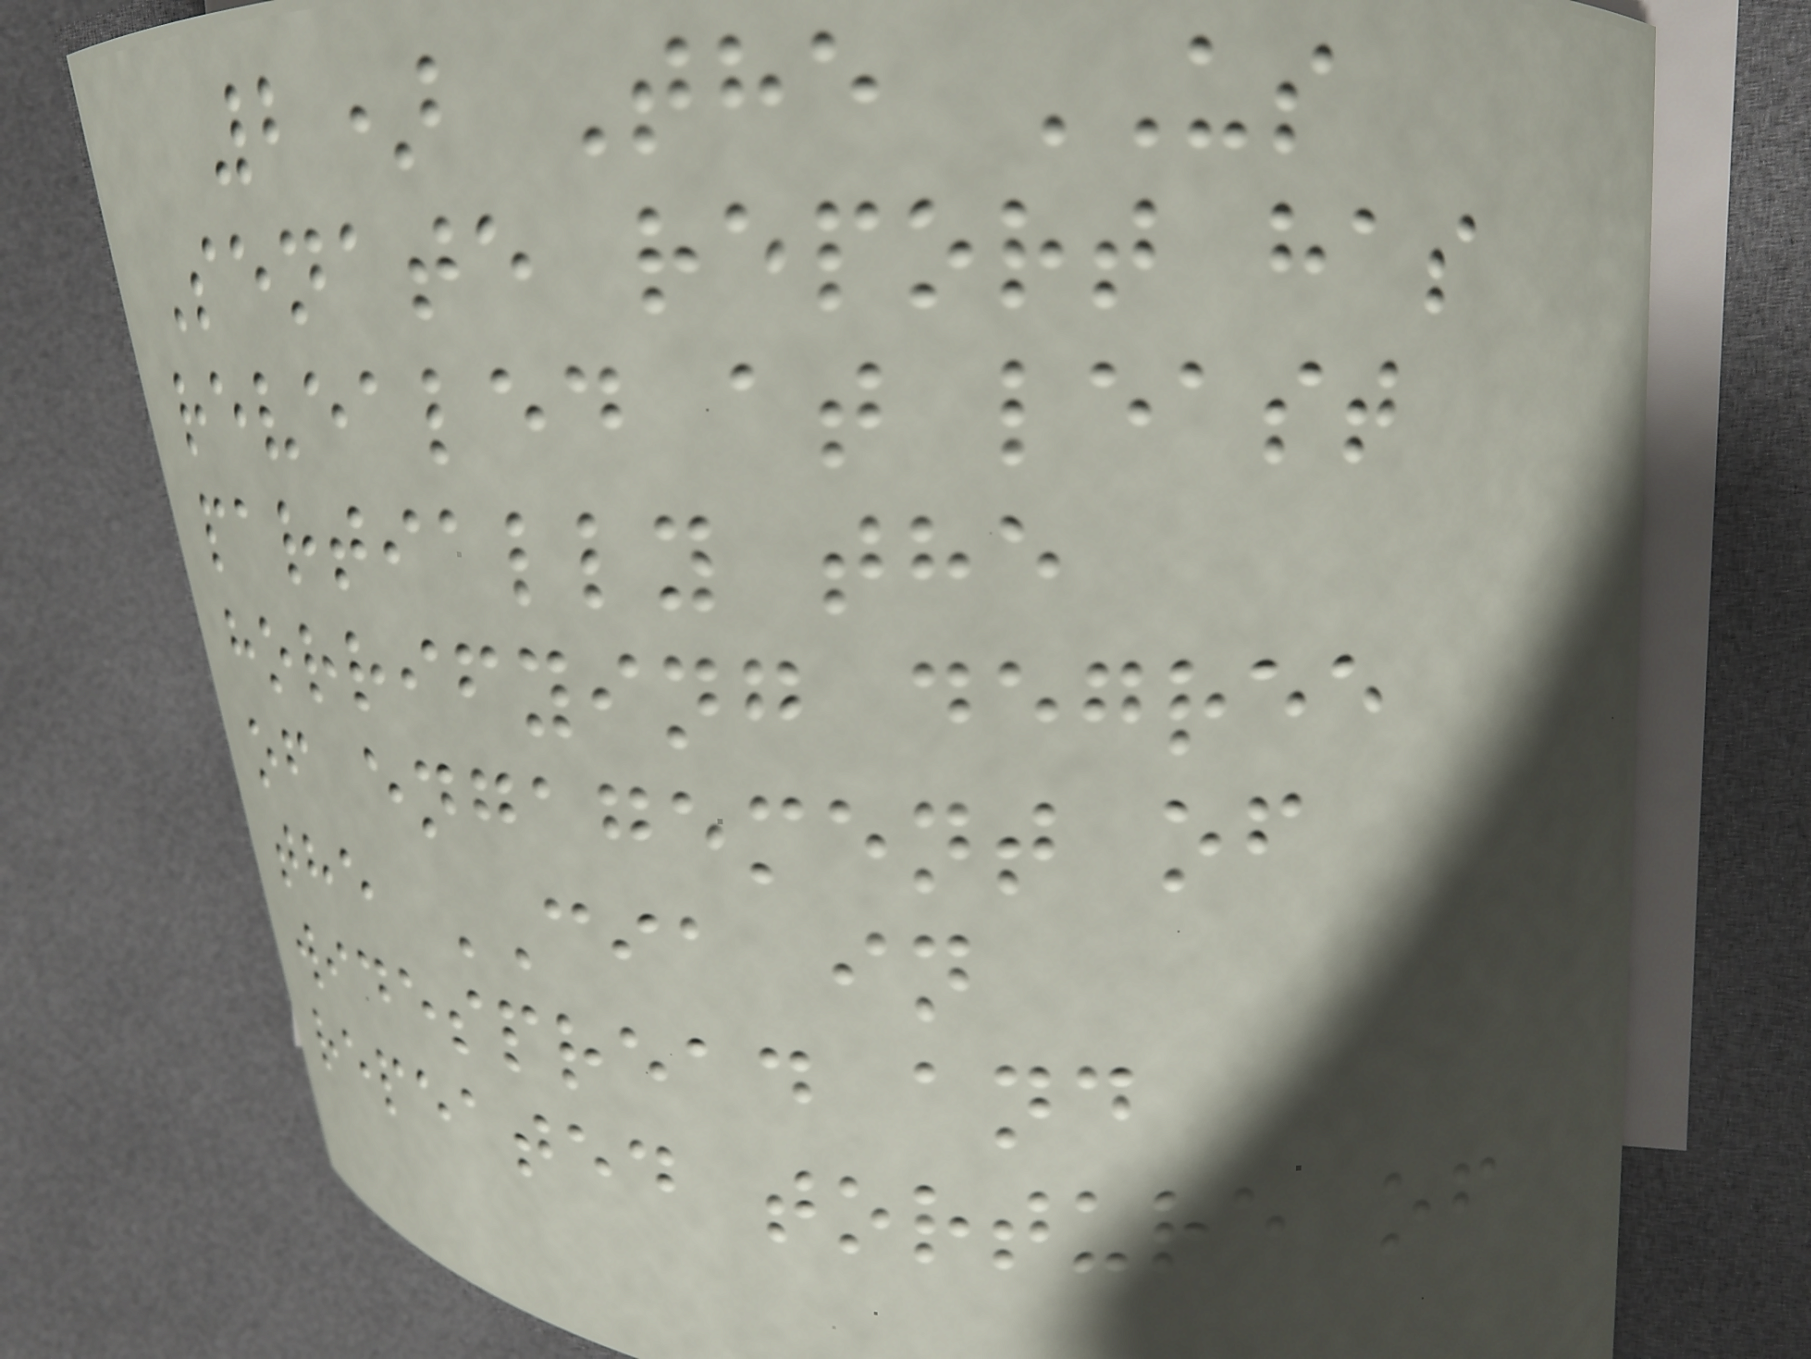2) The US
Senate report has
revealed at least
partially the
horrifying degree
of engagement of
the CIA in
widespread and
repeated torture of
